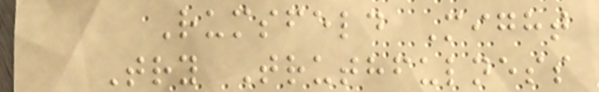Rumsfeld Might
Try Truthfulness
